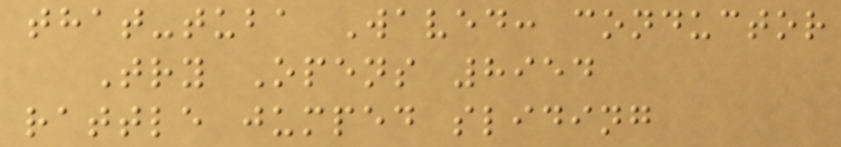that-tuba Waved: conductor
Try Opens 8954
rattle jumped sliding
